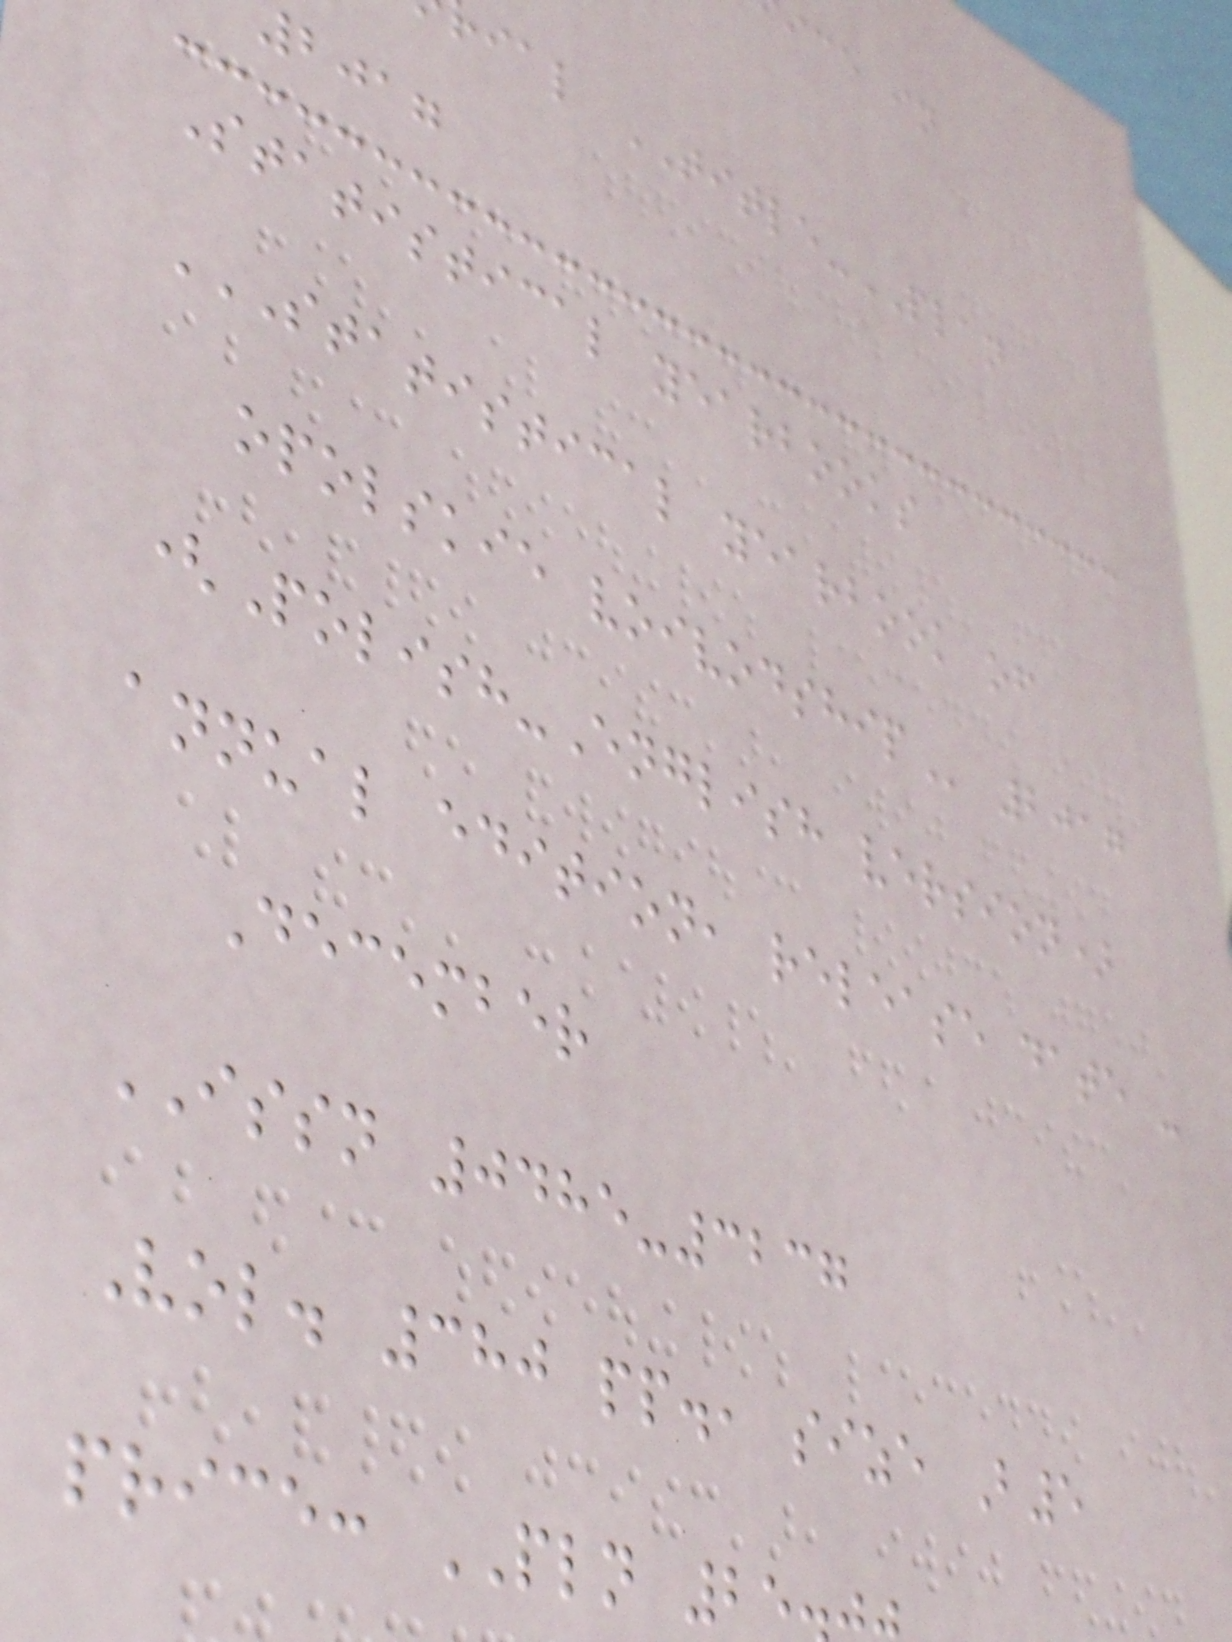ice in
ial TITLE-PLAN
2017
Statistical yearbooks
STATISTICAL YEARBOOK OF
opolskie
(Polish-English version)
annual edition, release date -
December
ISSN 0485-3237
Vol. 380 pp., size B5
price: PLN 25
